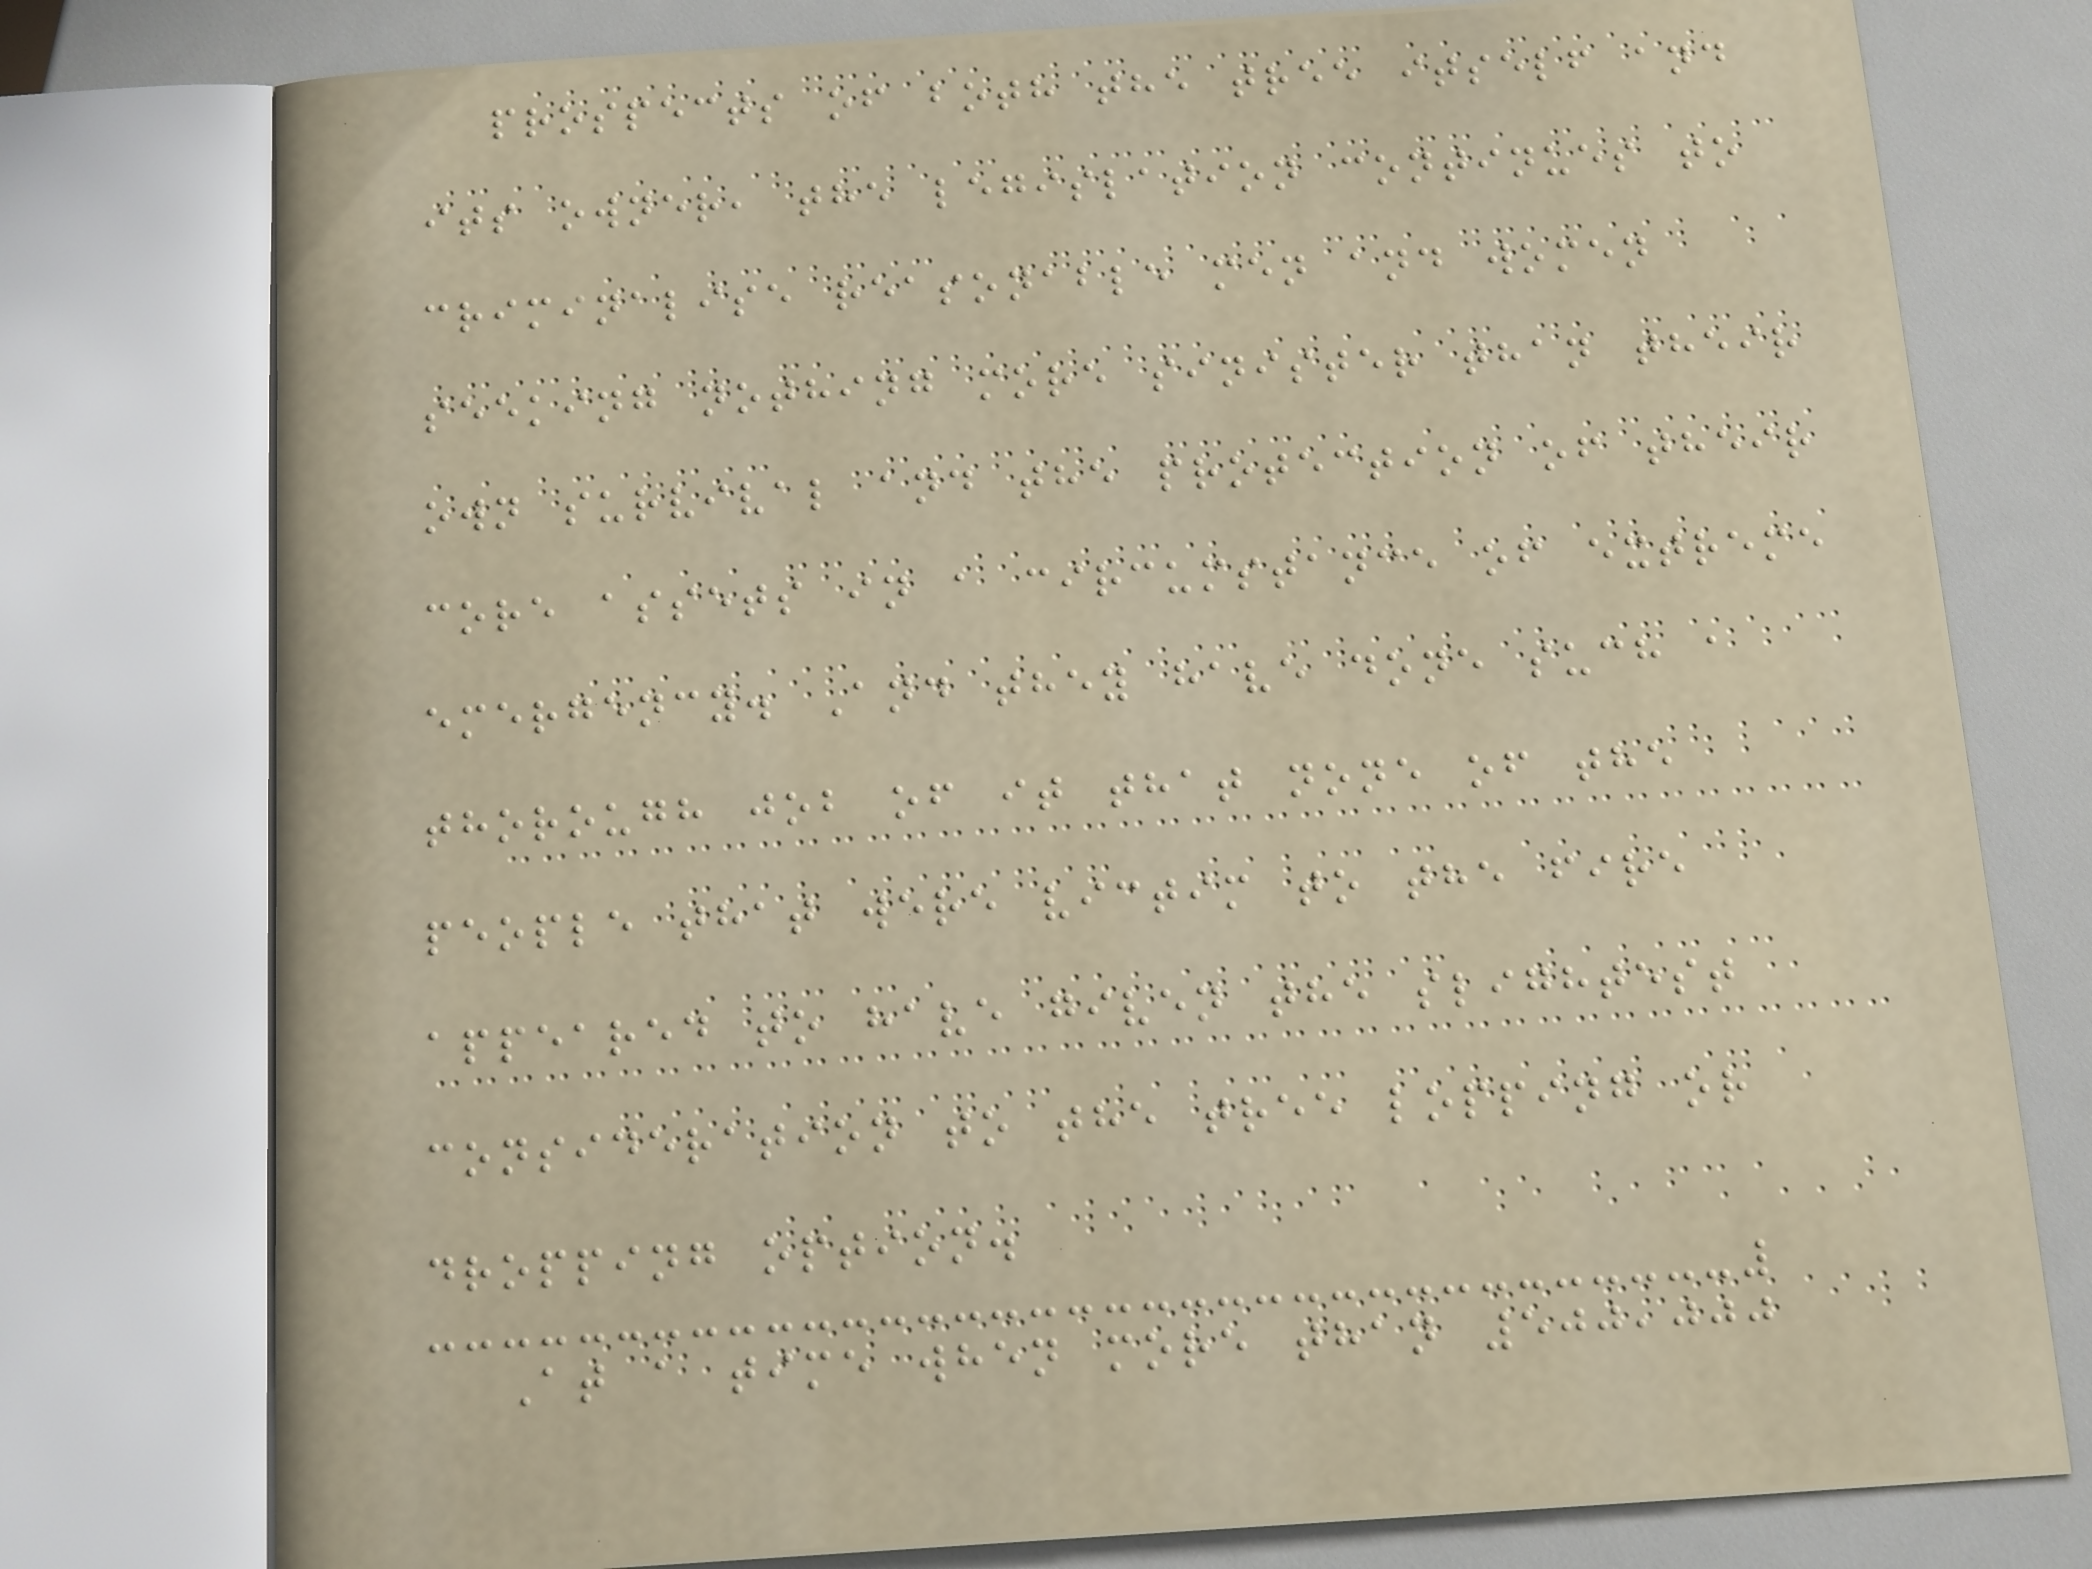prospects of both the tree itself and
its owner, the legislation continues to
criminalise reasonable men and women
seeking nothing more sinister than their
own survival and the protection of their
core assets in a circumstance of extreme
emergency. And they have done such a
thorough job of it that none of the
people that were victim to the fire
appeared to have given the slightest
consideration to the tree lopping or
dropping option.
At a time when more than 500,000
